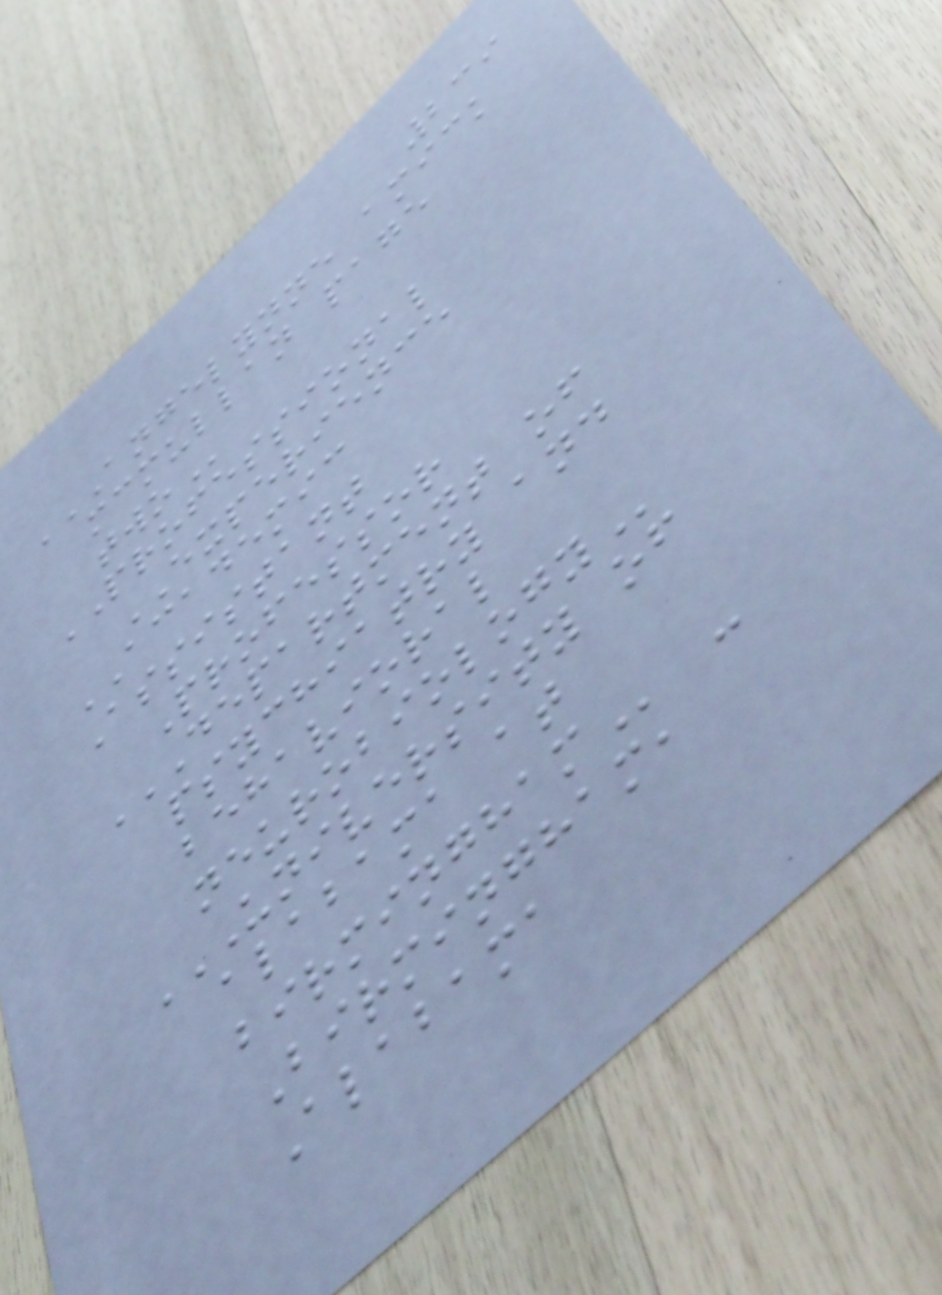239
ANGELYNNE AMICK
MCMULLAN PAGE
TWO
PROFESSIONAL
EXPERIENCE
ACADEMIC
Assistant
Professor
DEPARTMENT OF
PSYCHIATRY AND
BEHAVIORAL
NEUROBIOLOGY
UNIVERSITY OF
ALABAMA AT
BIRMINGHAM -
Birmingham,
Alabama
